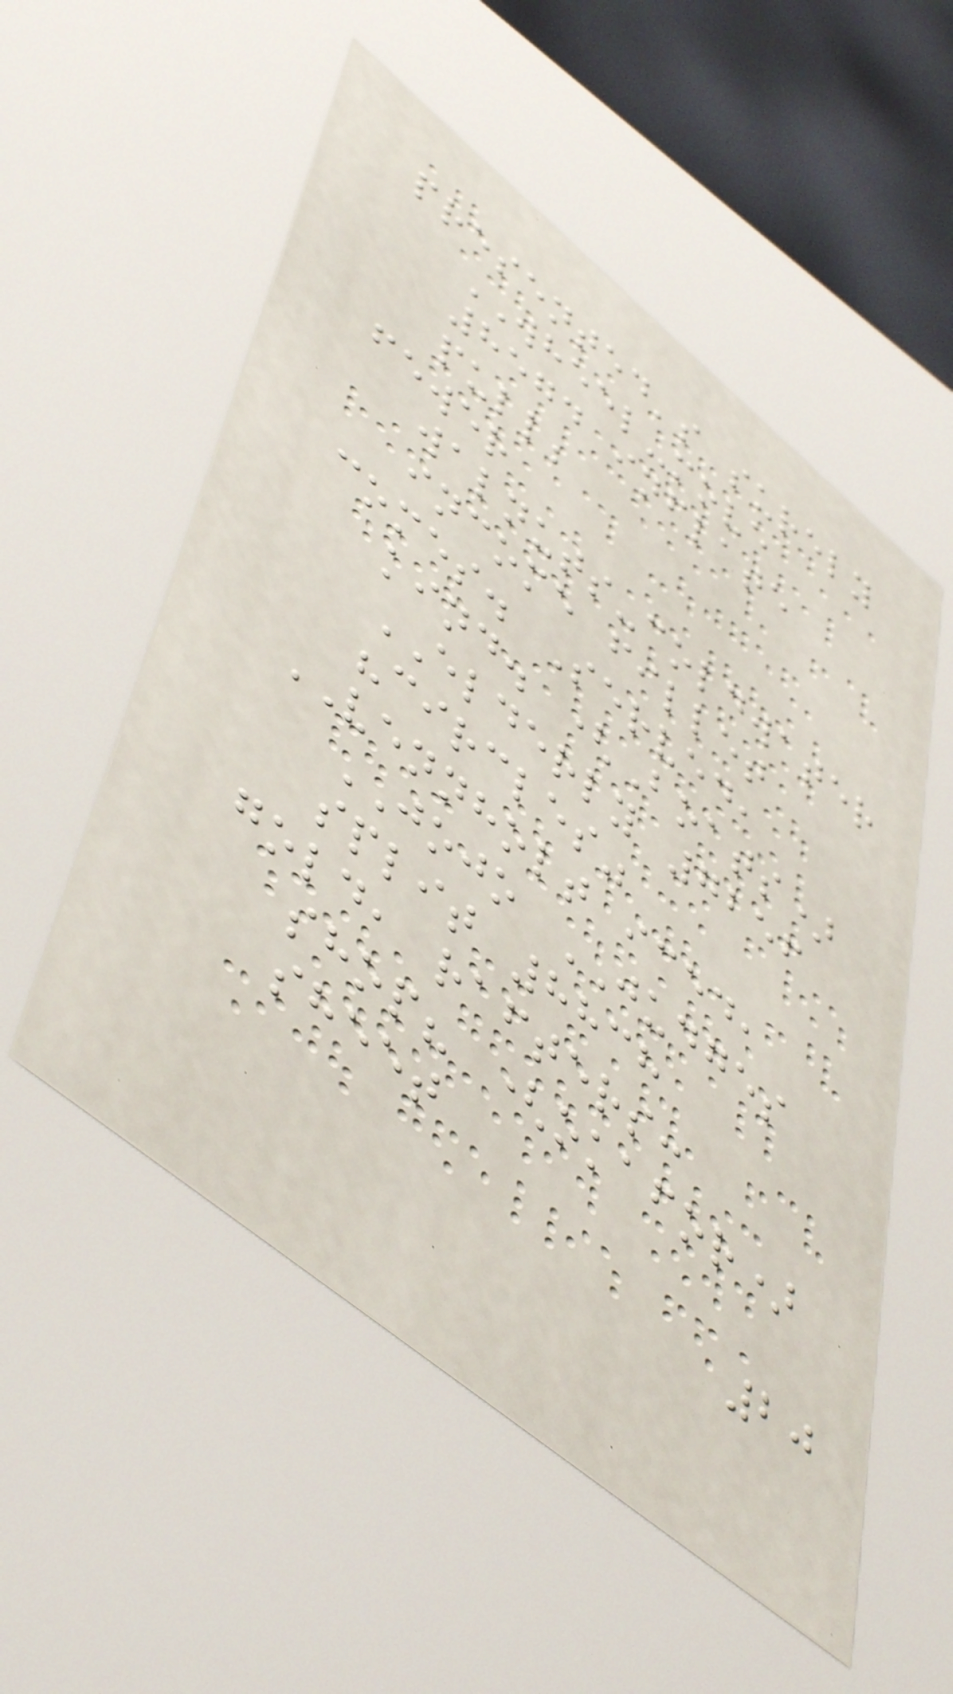presented's surely
WHEEL-move
8574 inflate
pull;
fewer
walnuts-coldwater
income fillet
comes. Served,
kind. (Boats)
ELDERLY 7256
"circles"
VENNHOLT iced,
JOJO JUDGES
split 8838
gold, rafters:
shop? (okafor)
sheet
20
